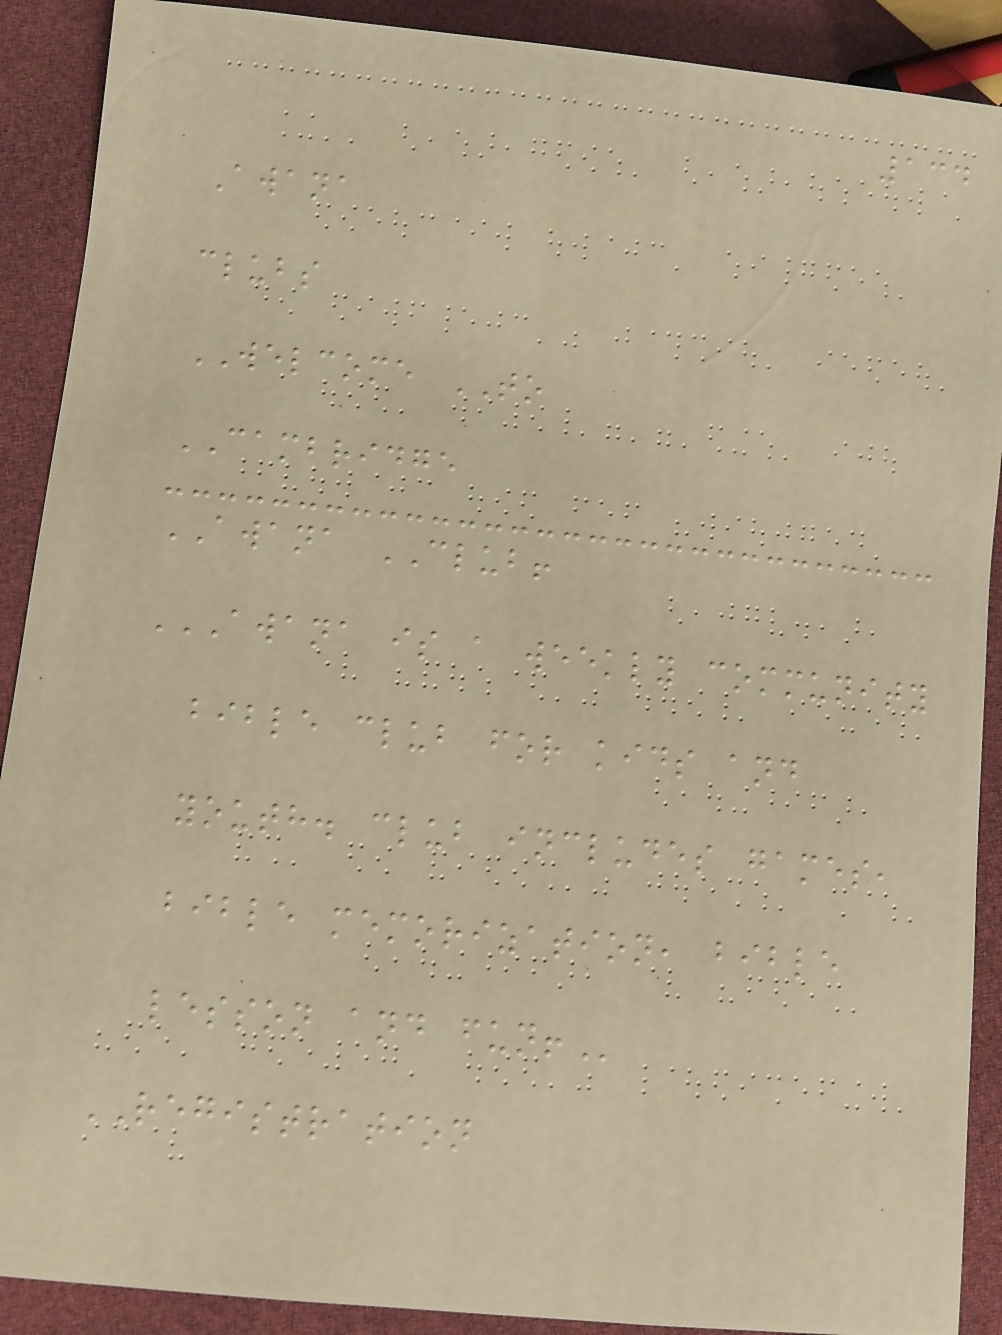134
Awana
clubs
WELCOME TO
CAMBRIDGE
AWANA CLUB!
AWANA IS A WEEKLY COMMUNITY
BIBLE CLUB FOR KIDS AND
YOUTH. CLUB INCLUDES GAMES,
BIBLE MEMORIZATION, BIBLE
LESSON AND FUN!
REGISTRATION
